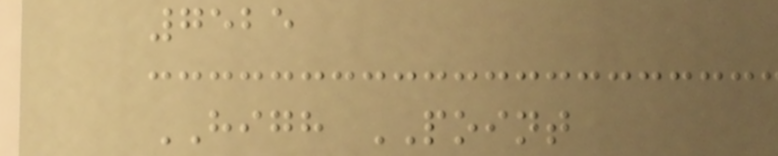7525
HIGH POINT
